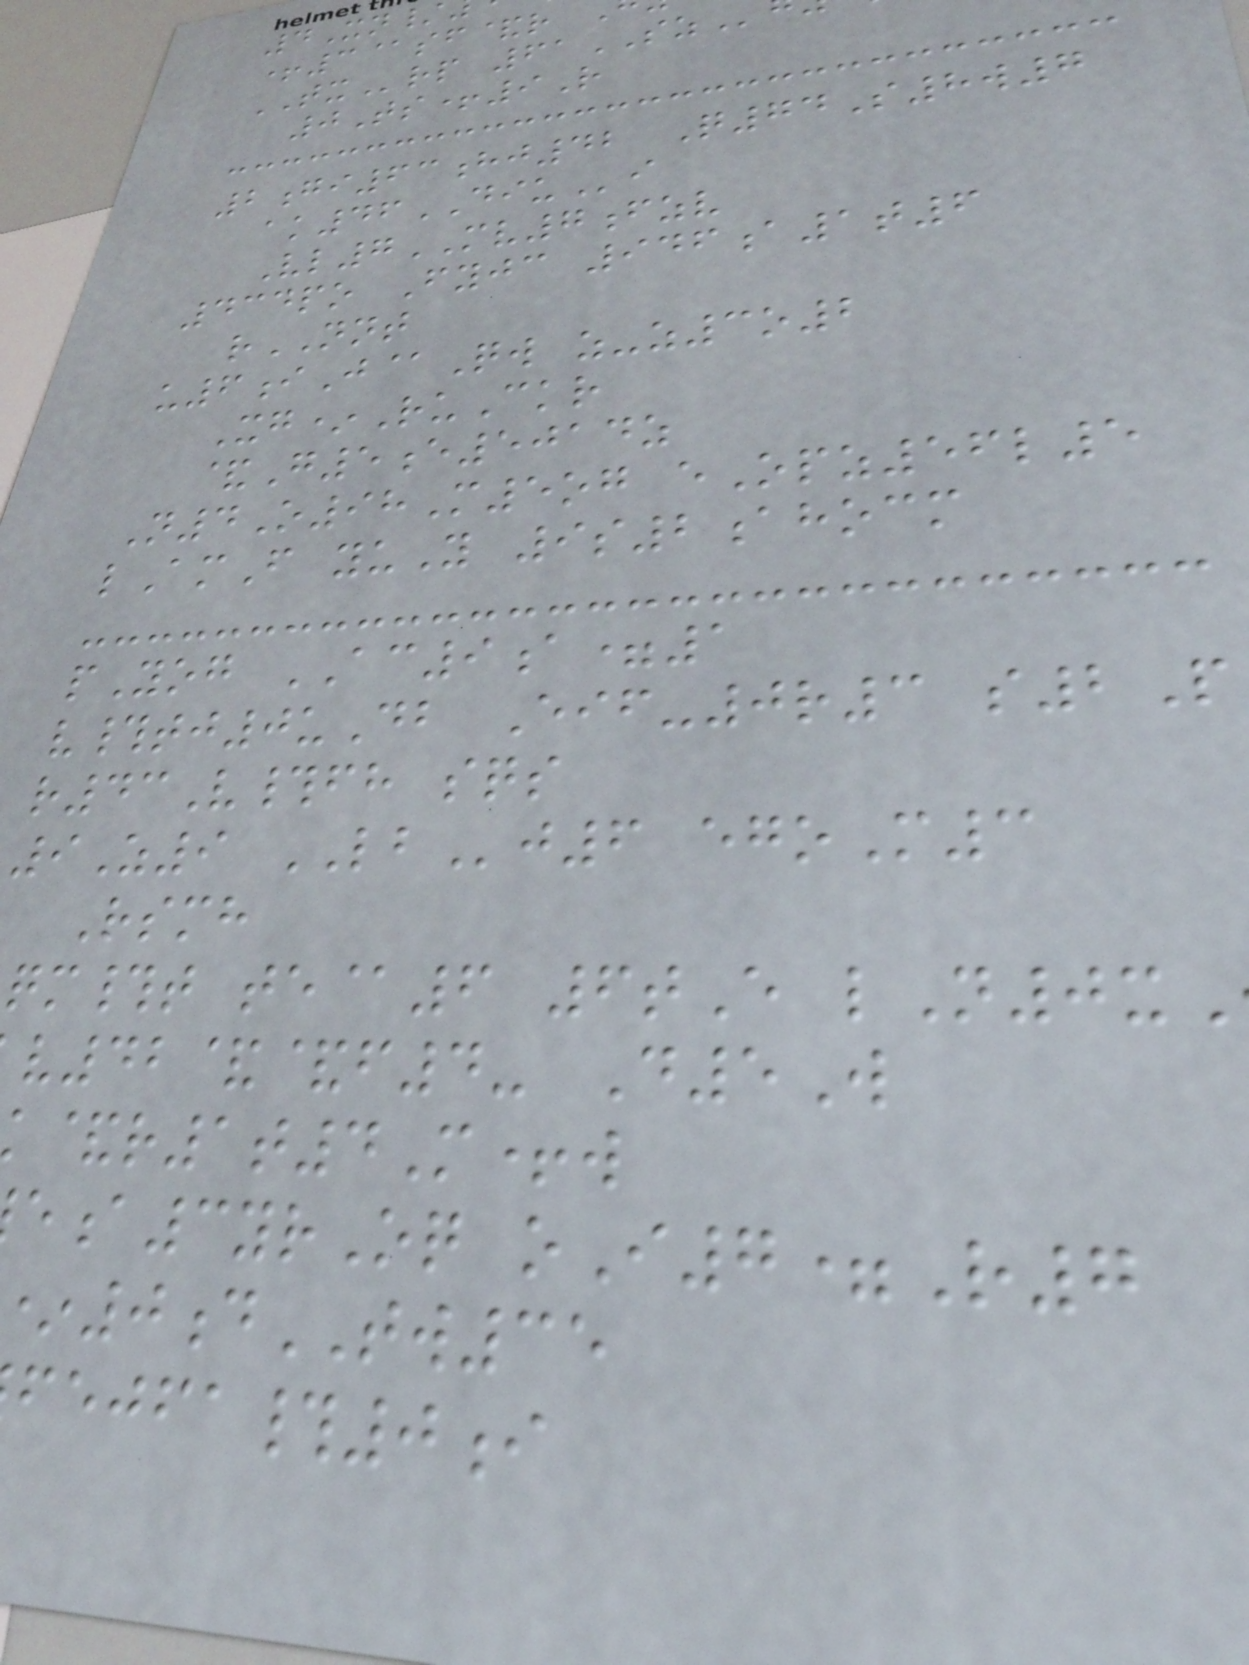4Xn/
+3@sf&r
TXrp 61SZ
0Ts+9R
2gi63hj42 Q74S8w7
ak46DIUi
Vl7MV7fzv
434po Fyjc 946a1t6
rNNT
u6iJ@Qw z-z3o2
Xg*RuCkr
&G5e5014z
N4O98M5og eOpz56l5
lAmF yuY 9s2ahocm
pYog AC9a=1
v#tj0uDb Eif-0r3 s2P
r43V#fh sqs
9Z9 LBj6 egoM3
Rsmh
qm#t te@6 6tE lN0x
v42&&f4- D5W
&r1t4M+w
a3yrOq oI7=R7
0dTW35
#0i
